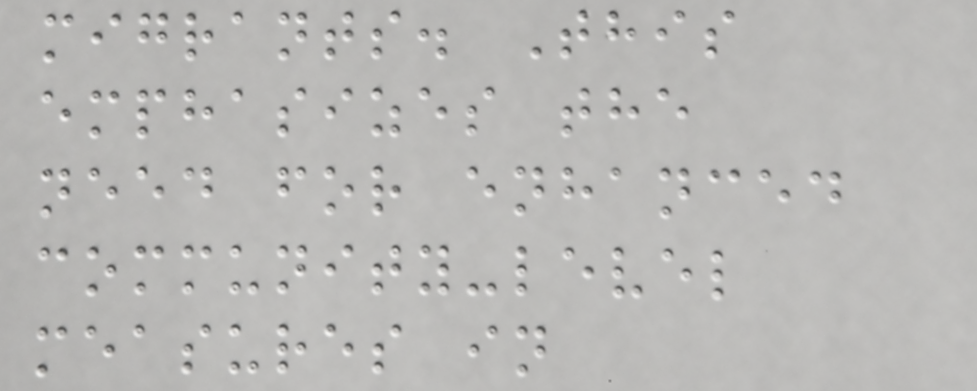migrants. This
emphasizes the
need for enhanced
community-level
measures in
